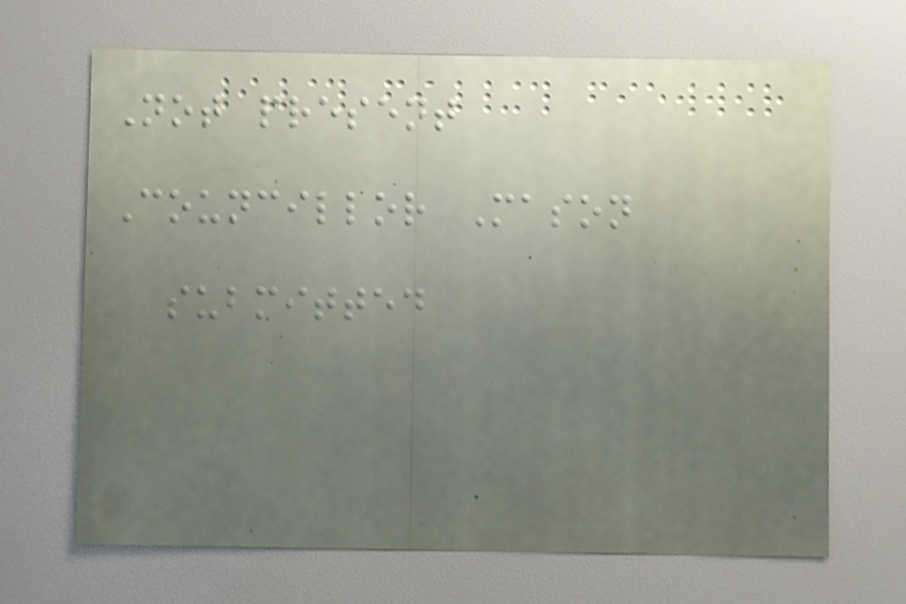Not present
Councillor Mason
submitted
